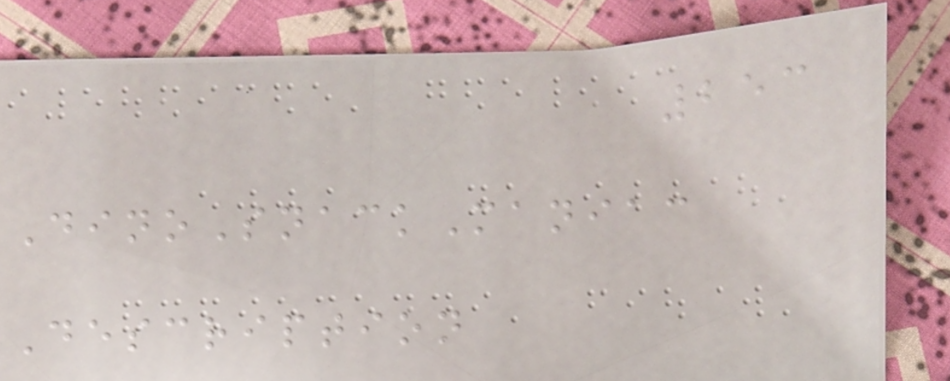253
DinoSnackManiac
Description
